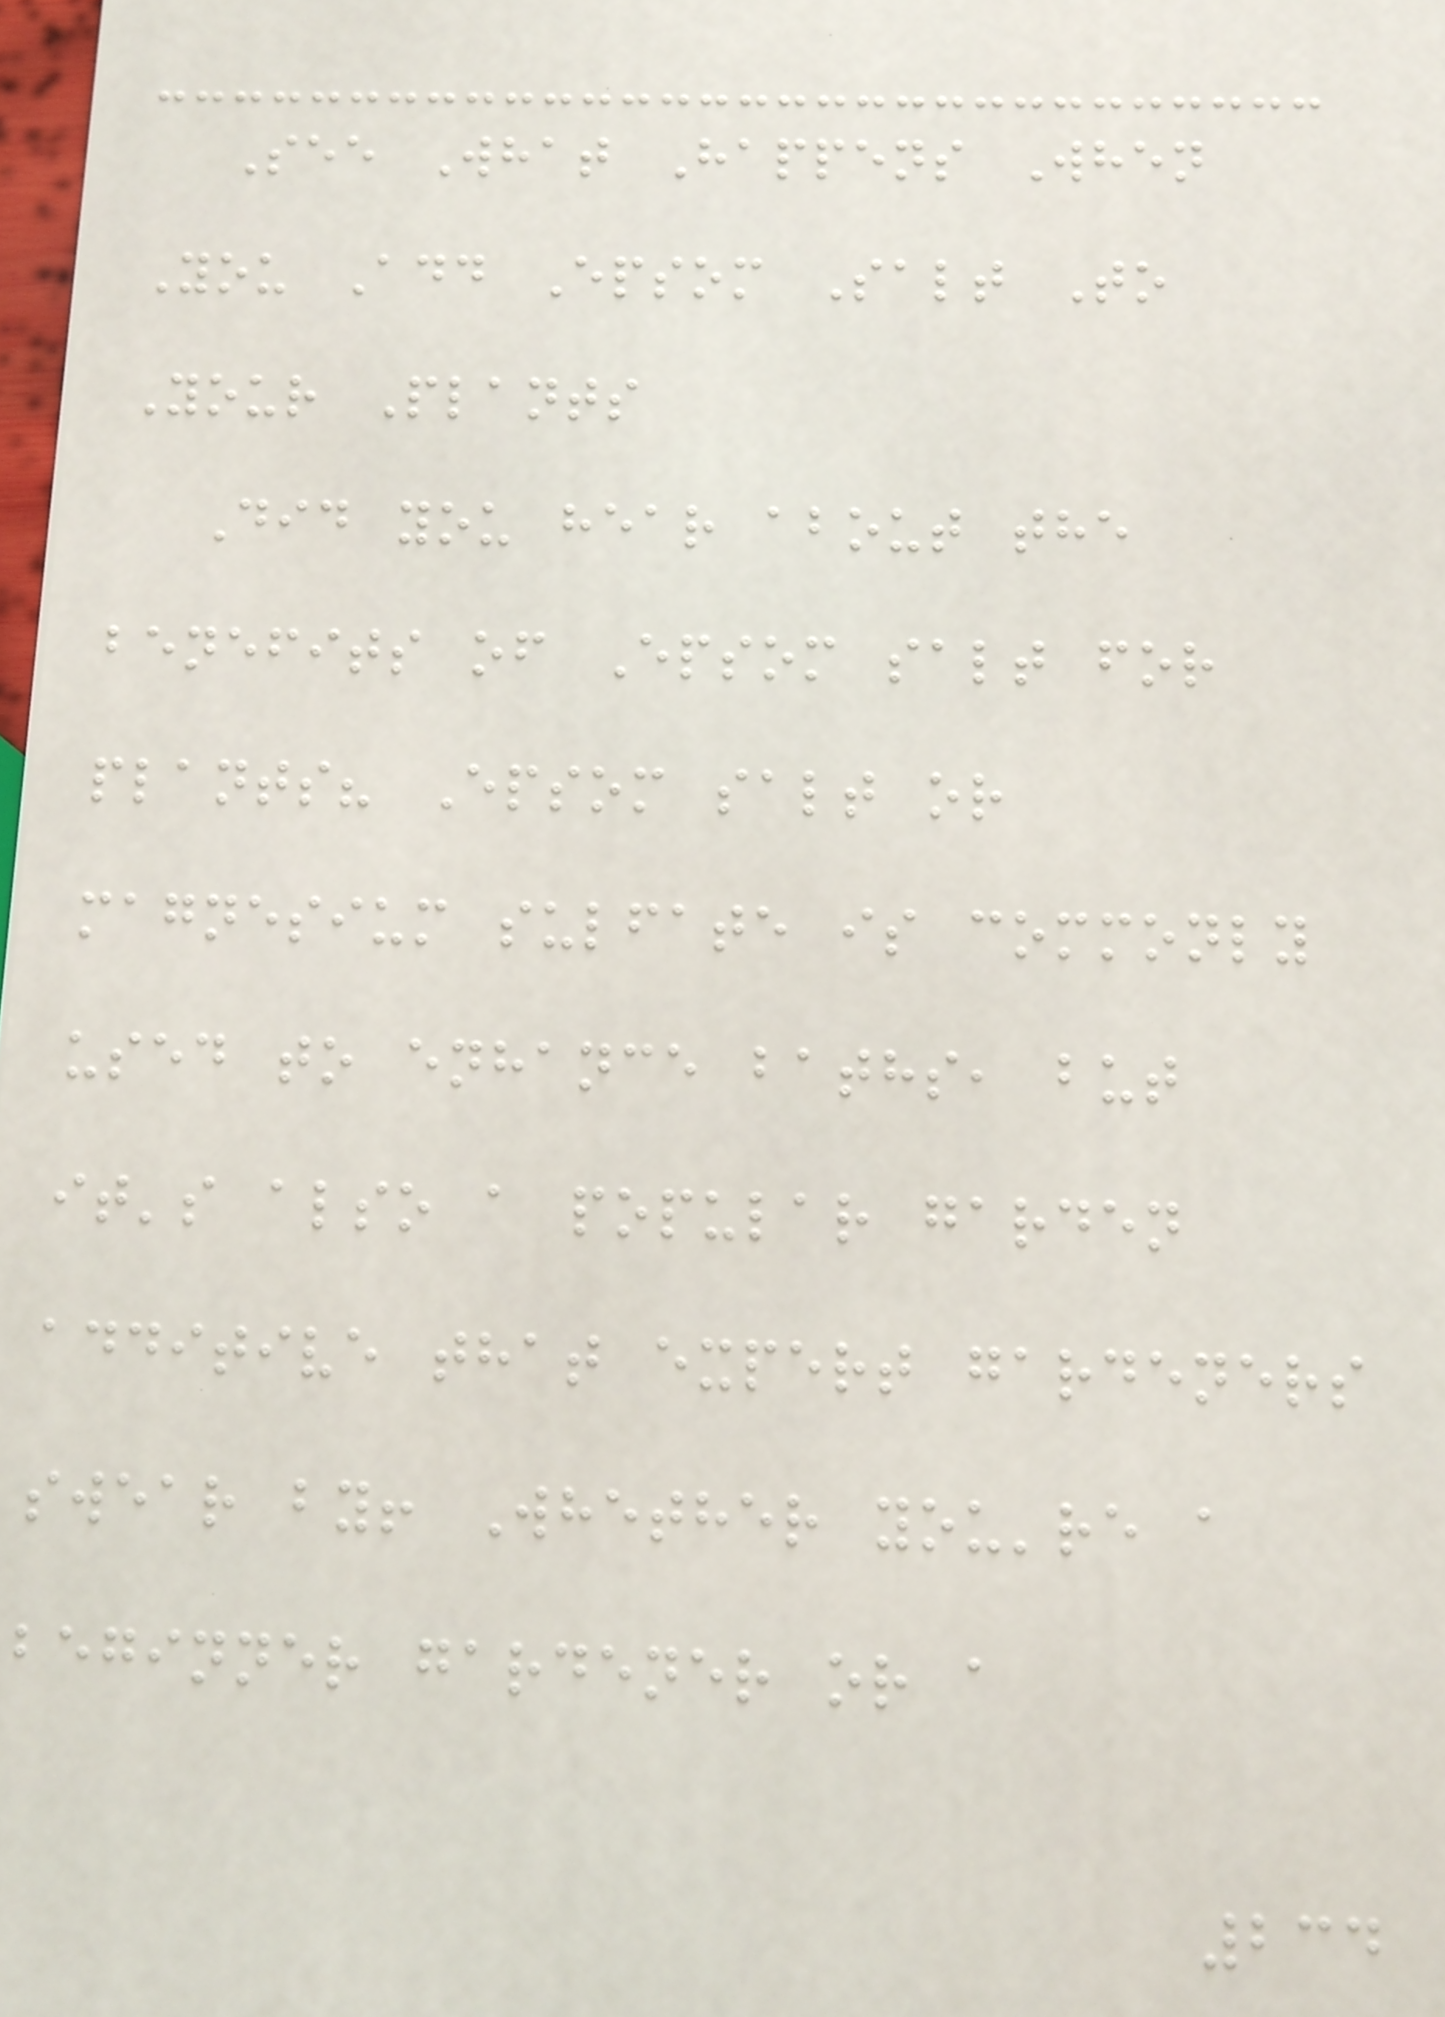See What Happens When
You Add Epsom Salt To
Your Plants
Did you hear about the
benefits of Epsom salt for
plants? Epsom salt or
magnesium sulfate is commonly
used to enhance baths, but
it's also a popular garden
additive that expert gardeners
swear by! Whether you're a
beginner gardener or a
234
